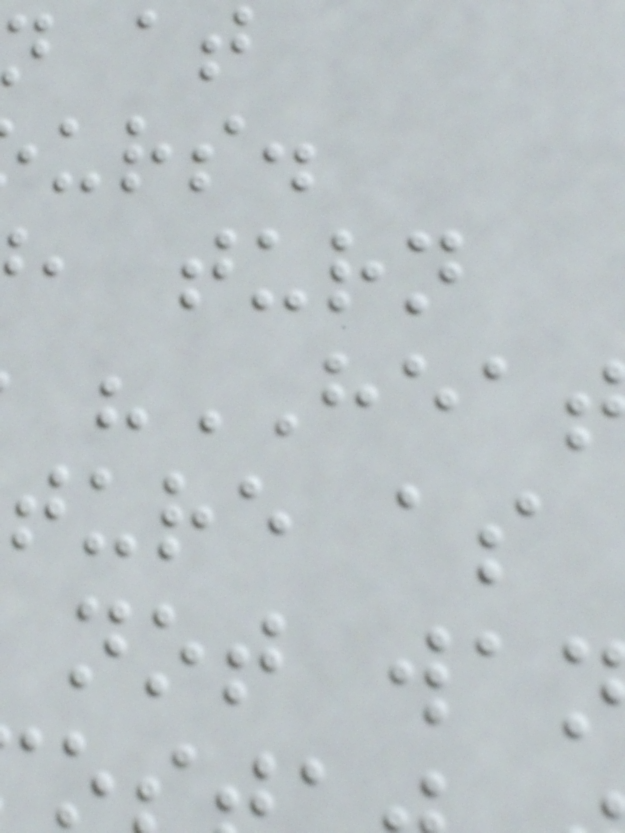, turn
ture as
